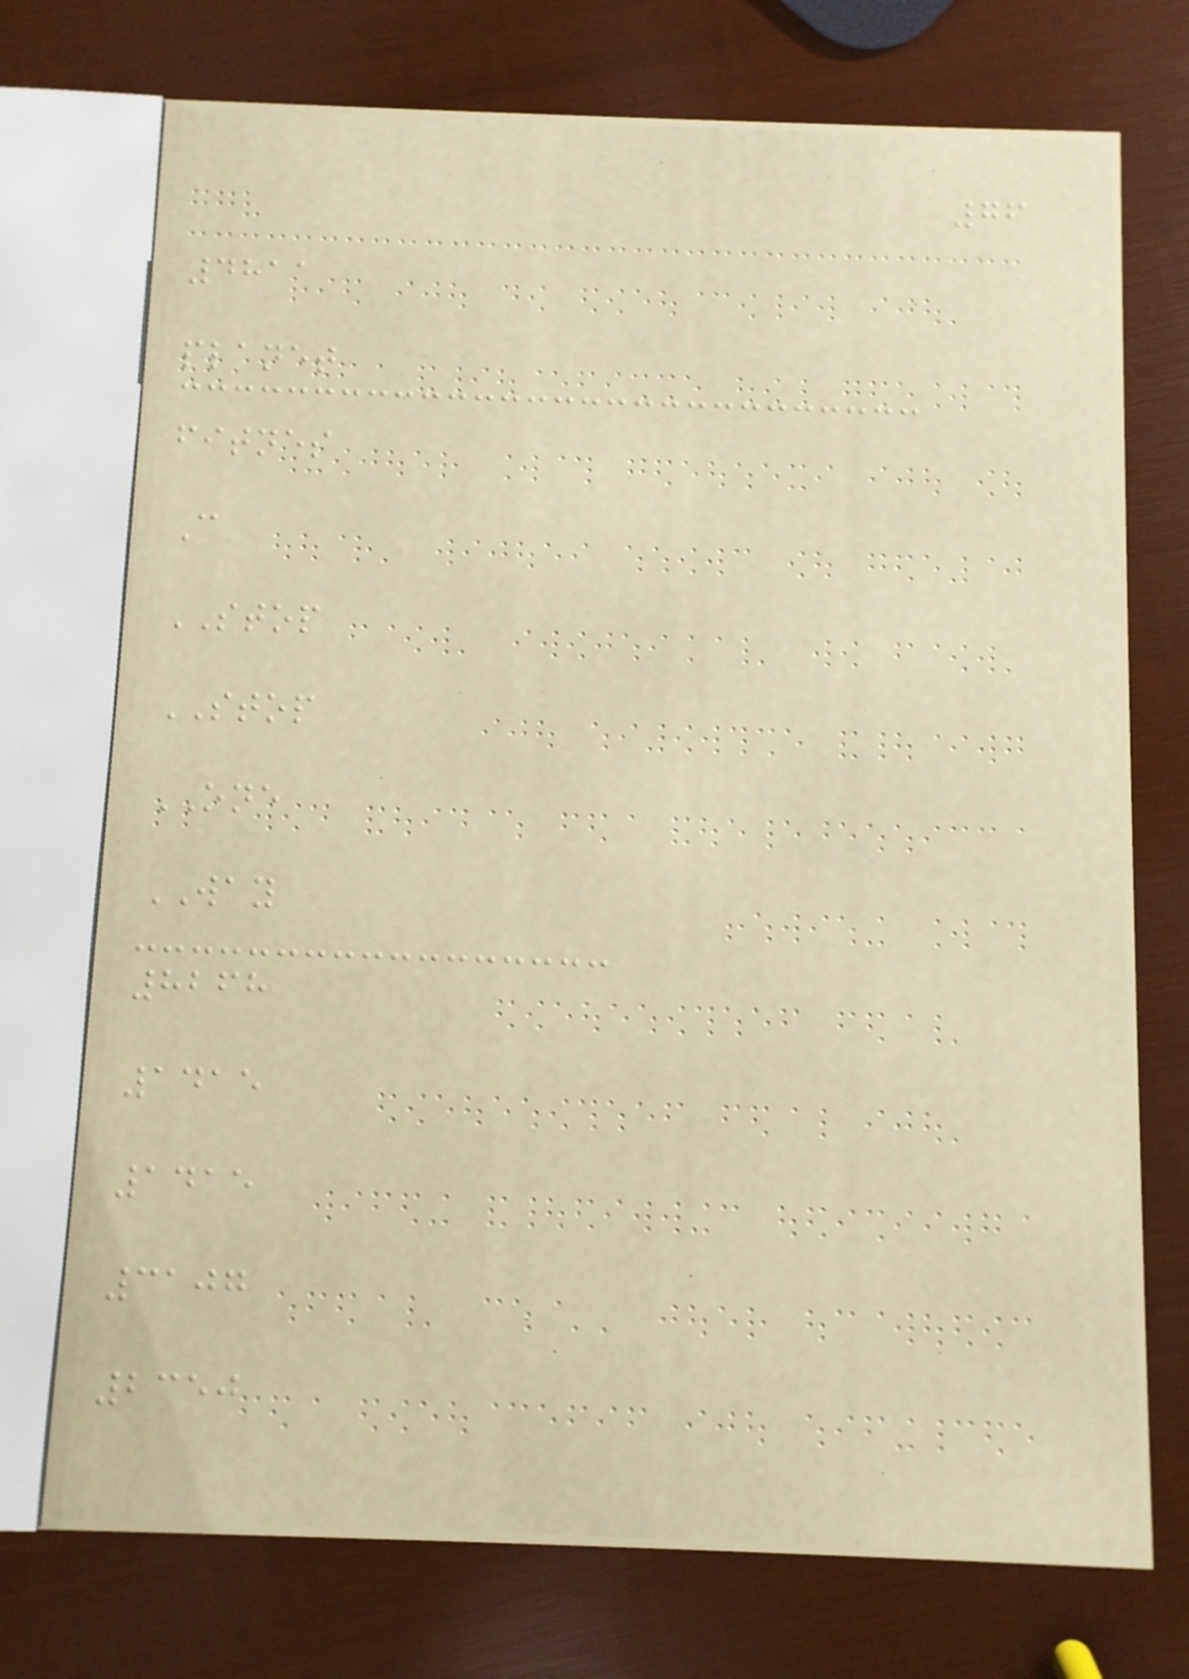76
4811
planet
fitnes
C
STOP
STOP
ONE
WAY
8268
1415
1415
3107
2350
